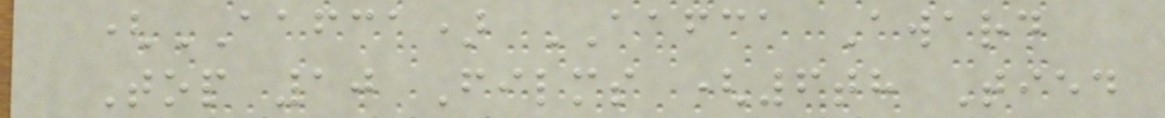(AAFCA) AAFCA Award
Top 10 Films (6th Tied
